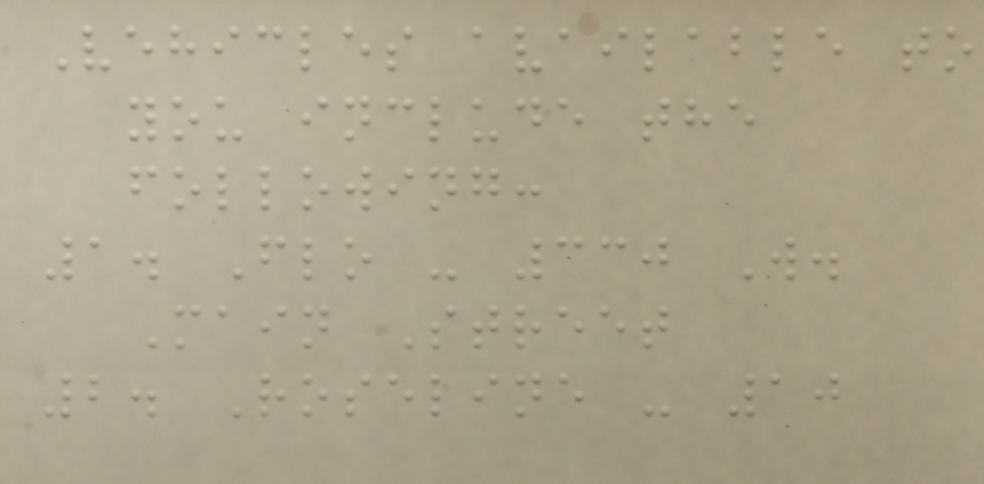Vehicles available to
you include the
following:
1. Flo - 330 W.
Main Street
2. Roseline - 10
